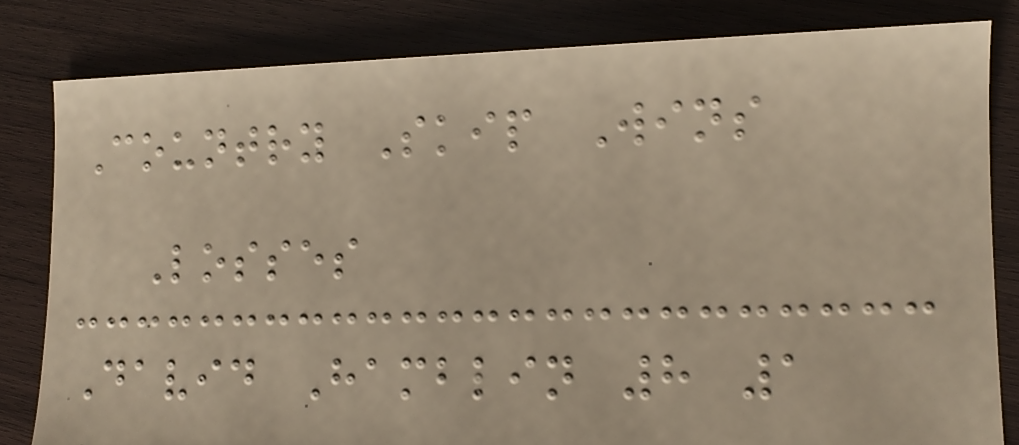Country Skip Wins
Losses
David Hamblin 8 1
